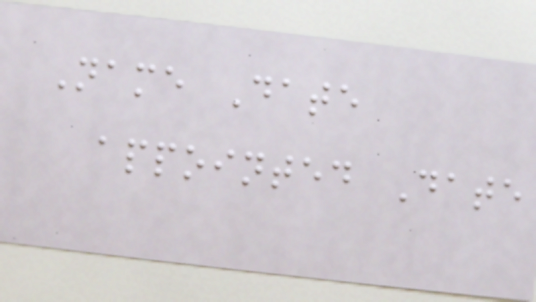Name Date
appointed Date
